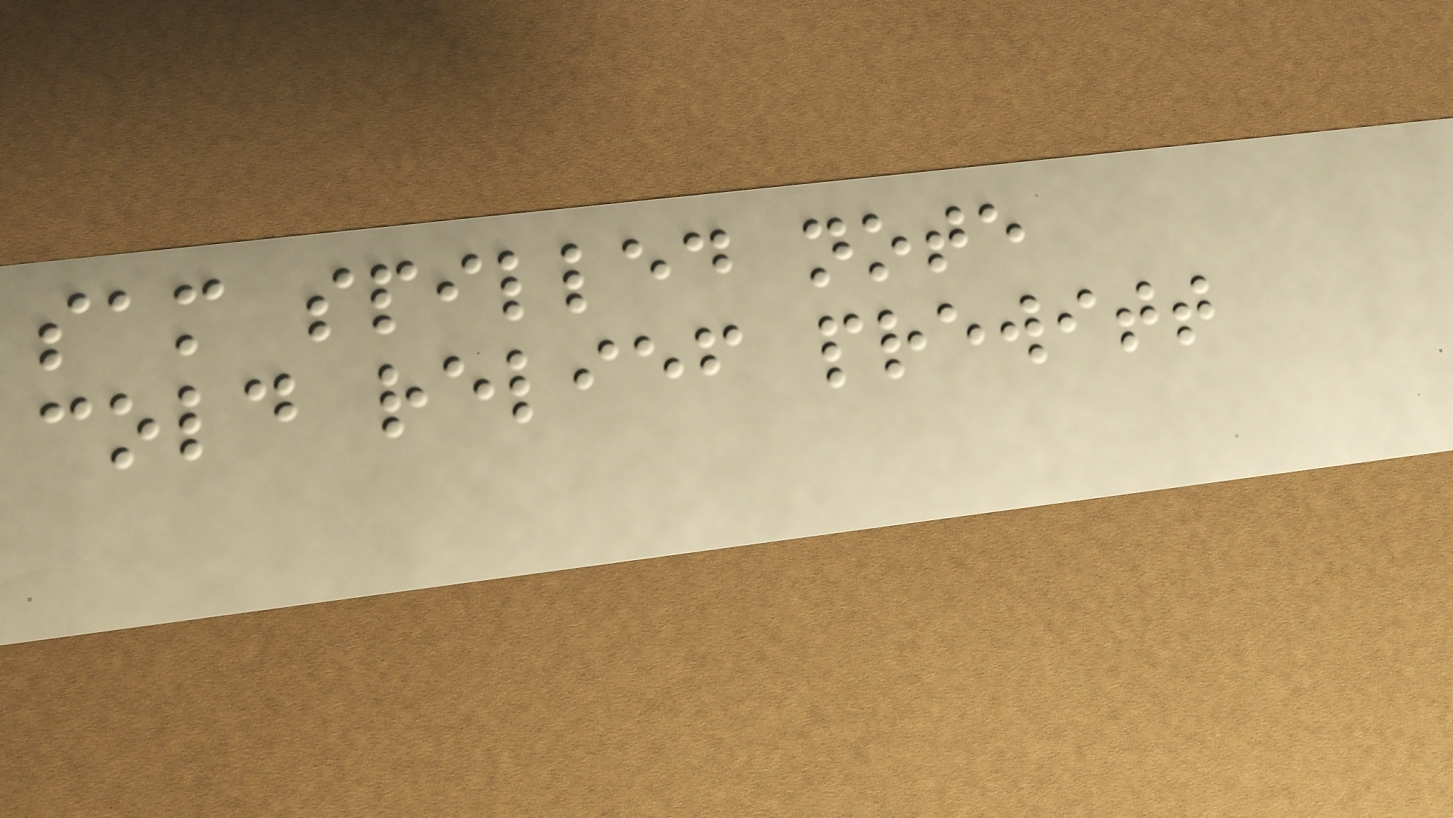sam spilled note
cold relief prewitt
